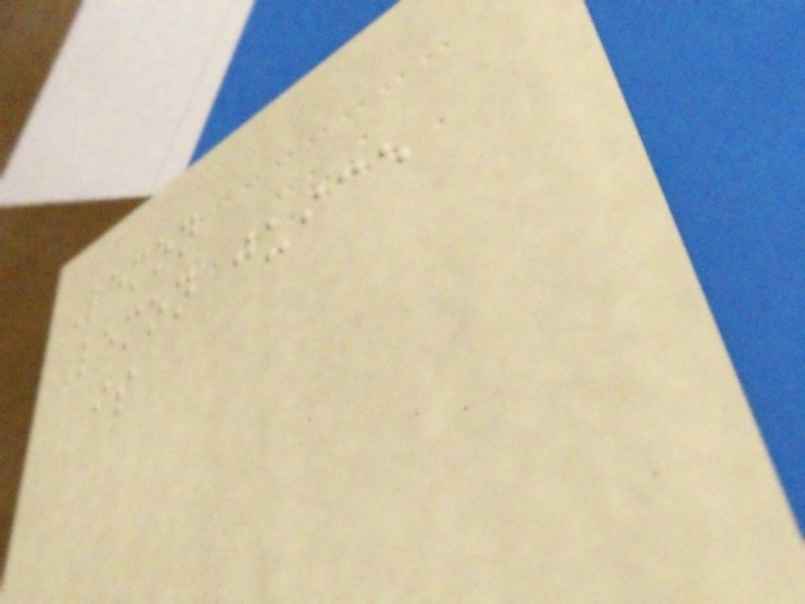Lemon
Lemon juice
is
